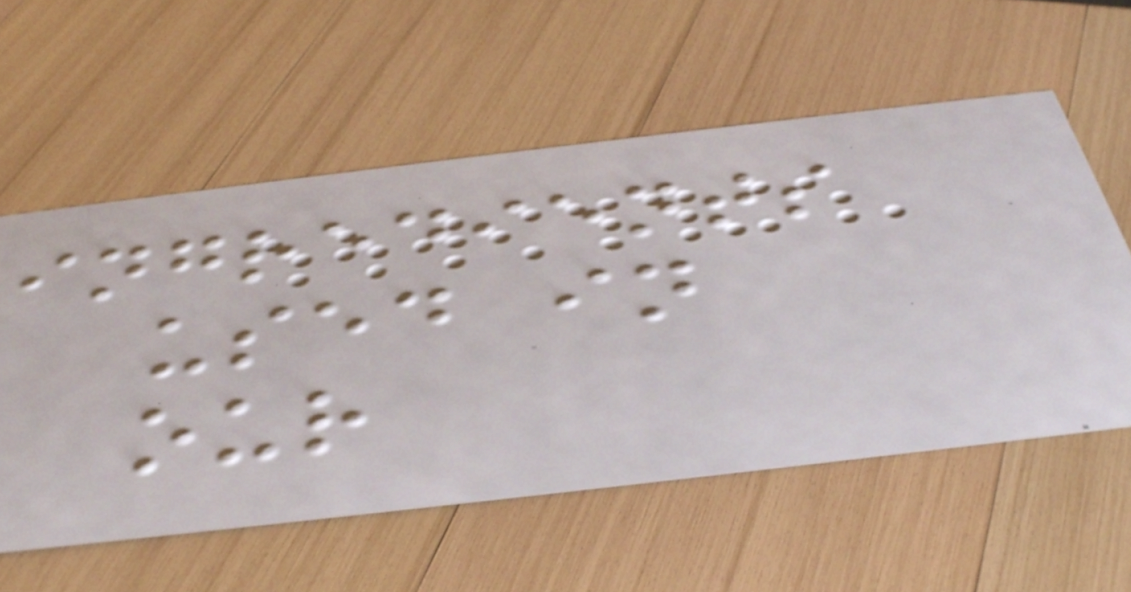ingredients
used in
our
